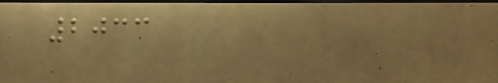2033
